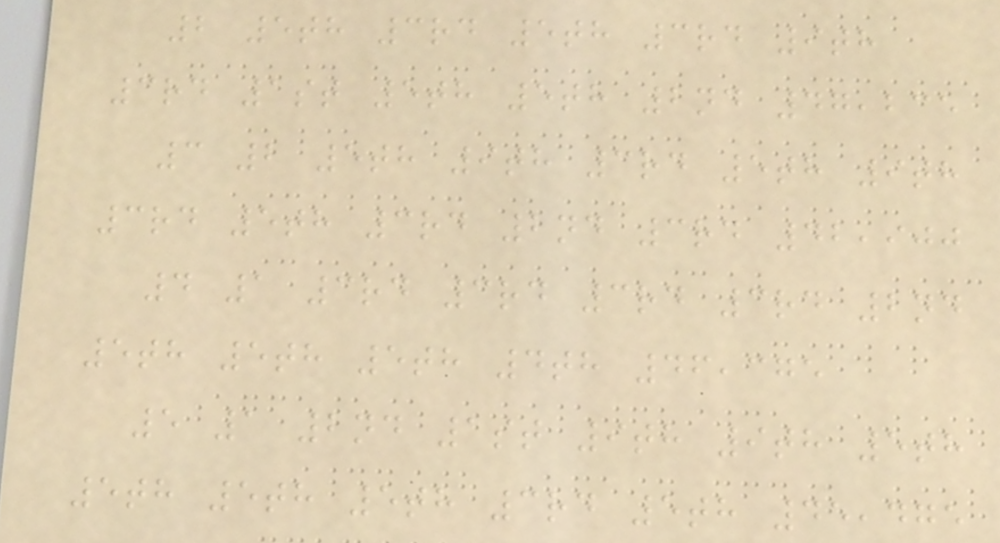2 5th 3rd 5th 3rd 9th
3rd 1st 5th 5th 2nd 47,235
3 2 5th 9th 3rd 5th 9th
3rd 5th 3rd 2nd 3rd 42,900
4 1 3rd 3rd 3rd 3rd 2nd
5th 5th 5th 4th 46,375
5 1 2nd 1st 9th 9th 5th
5th 5th 5th 3rd 5th 45,475
